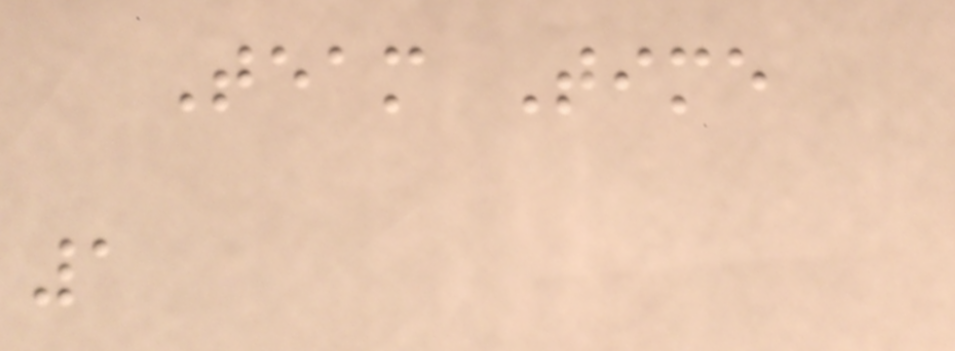Team Time
1
